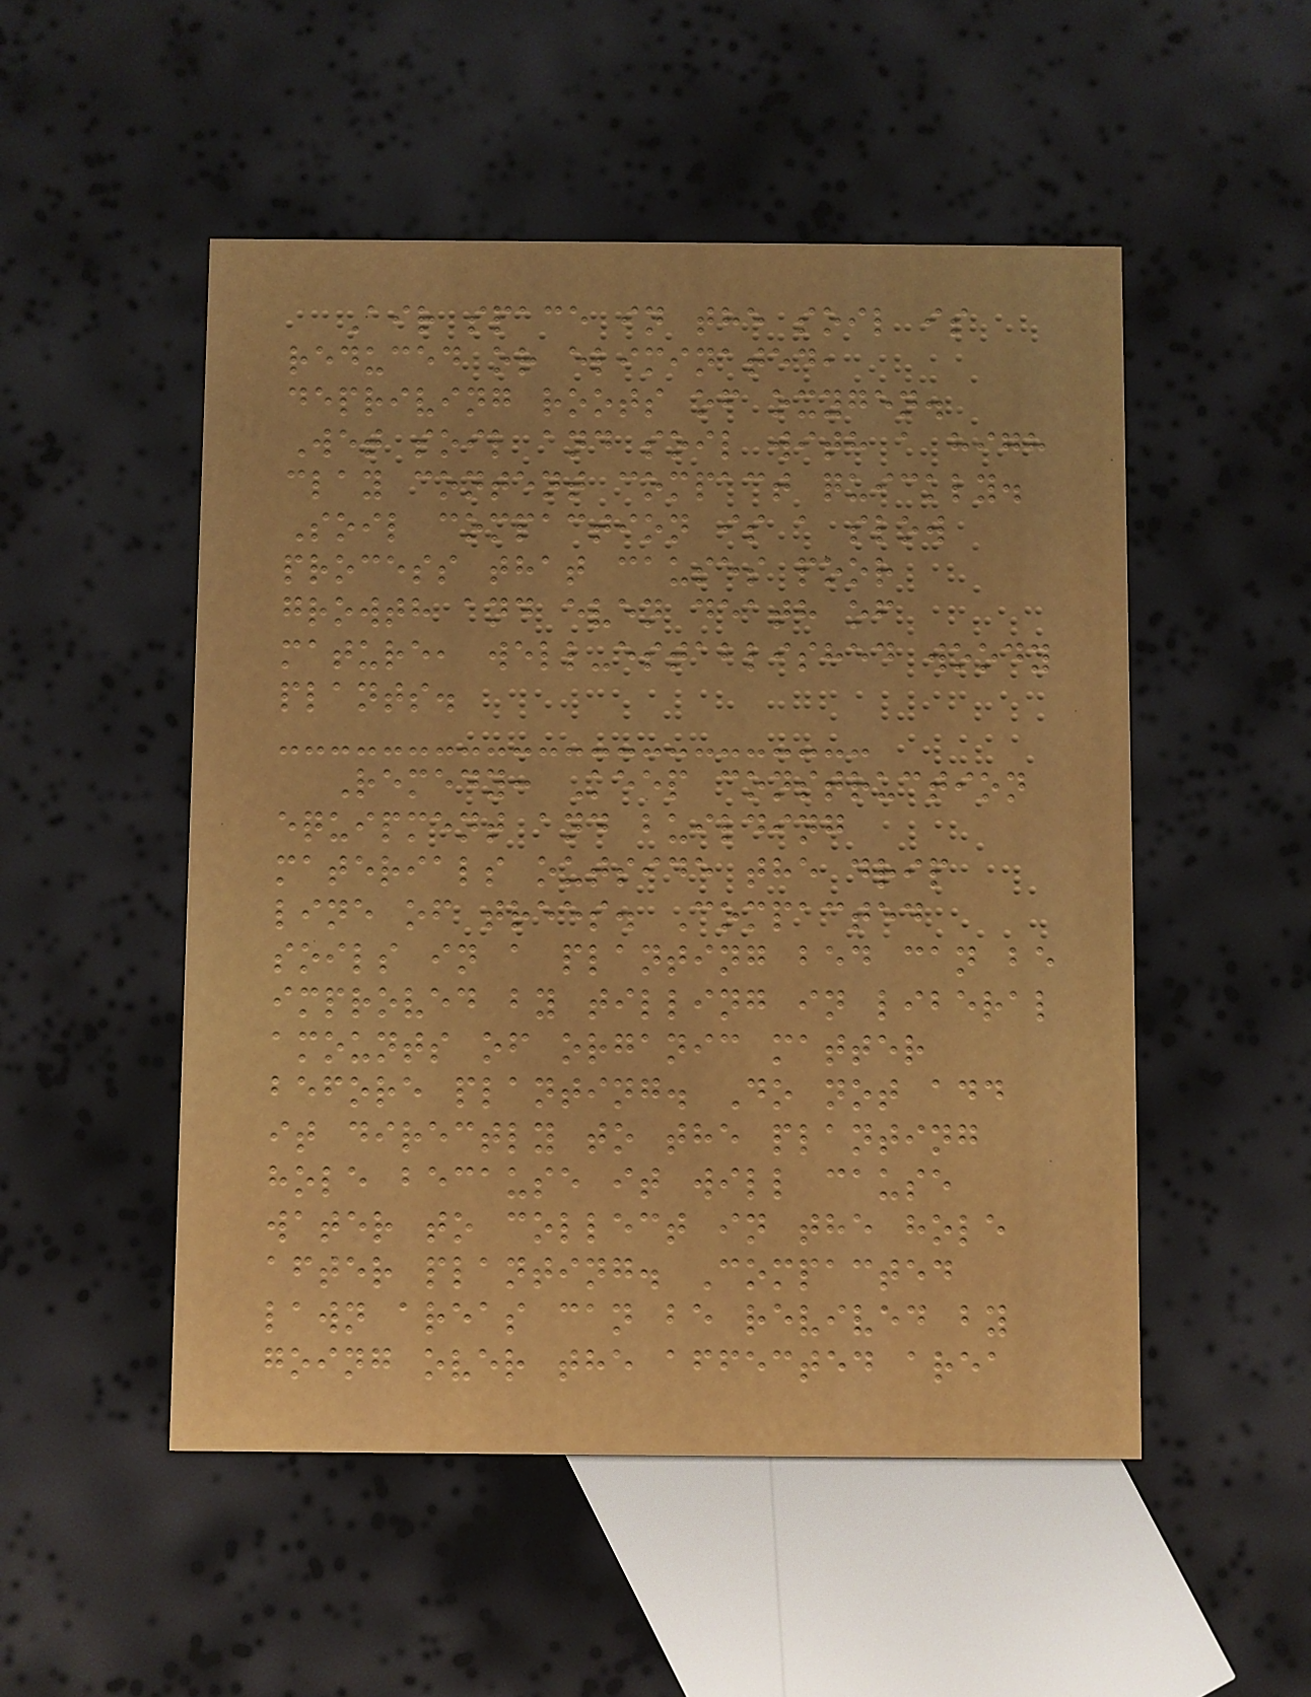Air space in the soil is
reduced or eliminated,
depriving roots of oxygen.
Wet soil and soil with a high
clay content compact quickly.
Soil compaction is a slow
process that causes poor
growth and even death of
mature, well-established woody
plants.
Remedy: Keep construction
equipment and building
materials outside the drip
line of trees. Compacted
soils in a planting bed can be
improved by tilling in liberal
amounts of organic matter
before planting. Do not add
it directly to the planting
hole because it will cause
water to collect in the hole
after planting. Compacted
lawn areas can be revived by
going over the affected area
